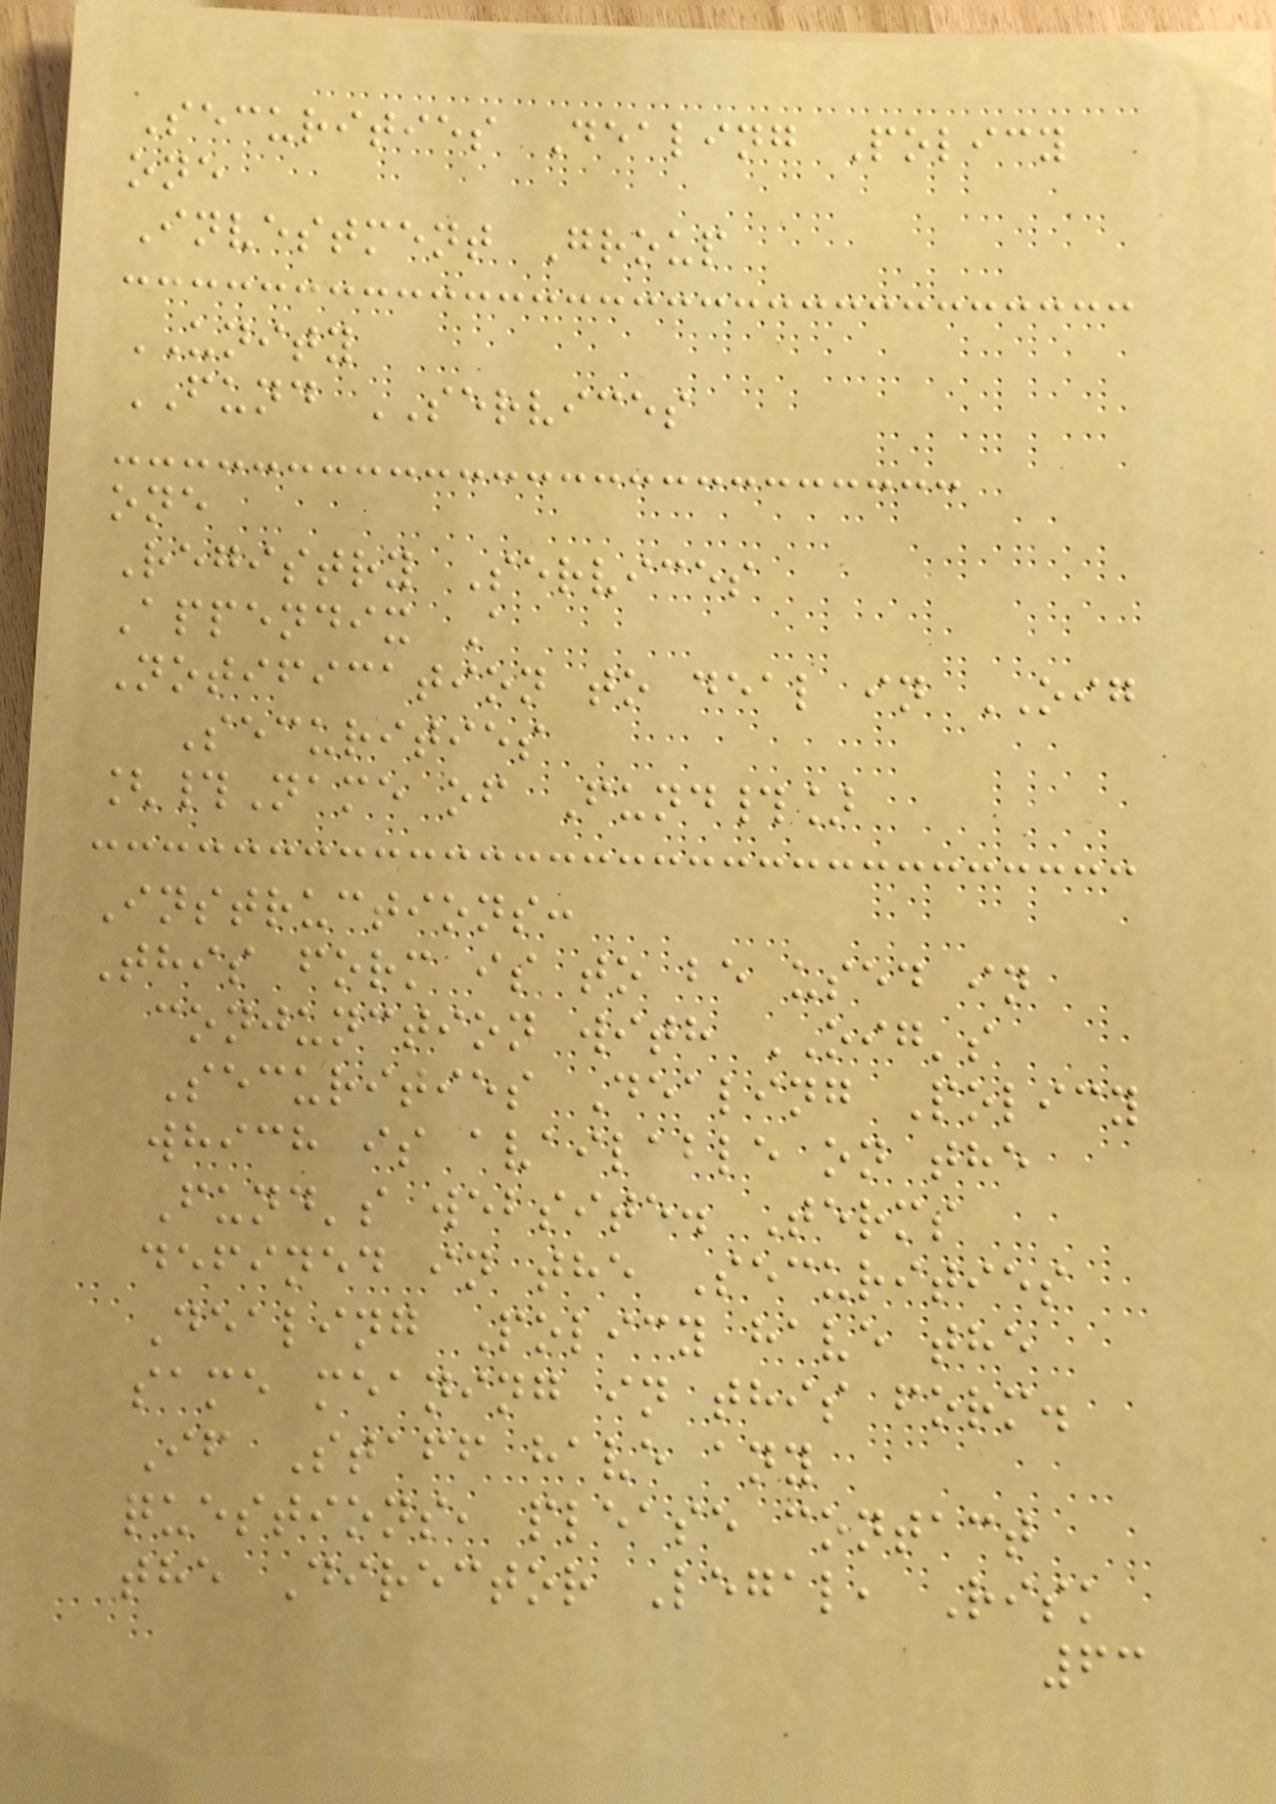Securities Dealing Policy
one
Investment Group
UNITY
FUND SERVICES
one
Registry Services
Appendix A
Notification to deal in OIG
Securities
[#Name of Fund#]
Instructions:
This form is to be used in
conjunction with OIG's
Securities Dealing Policy
which is available on the
Fund's website. Terms
defined in the Securities
Dealing Policy have the
same meaning in this form.
If Staff have any
questions, please contact
the Director Legal, Risk
63
